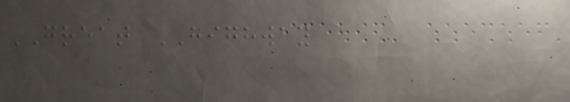GREAT HIGHWAY
